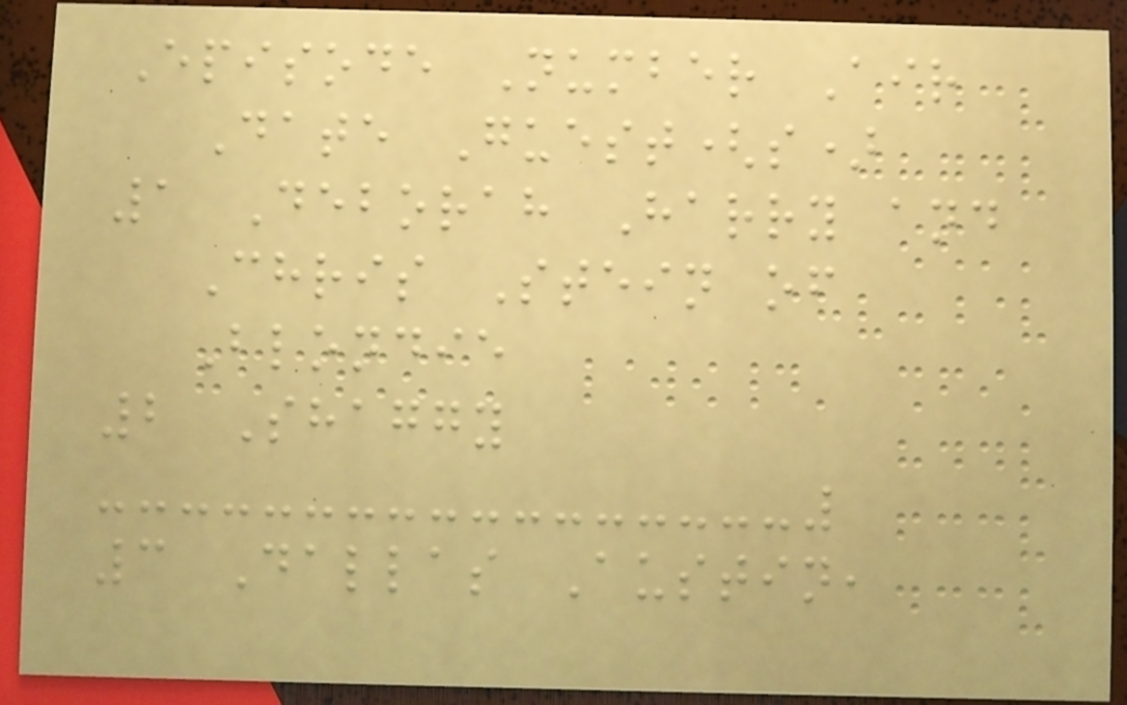Episode Number Air
Date Guest(s)
1 Deborah Harry and
Chris Stein of
Blondie
2 Shaggy
3 Dallas Austin,
